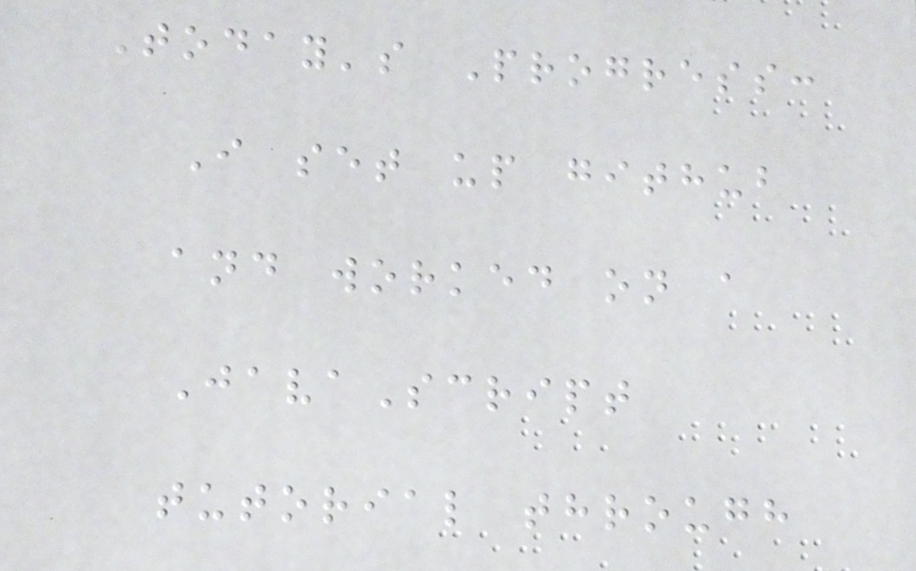Today's Progress:
I set up github
and worked on a
JavaScript
tutorial through
